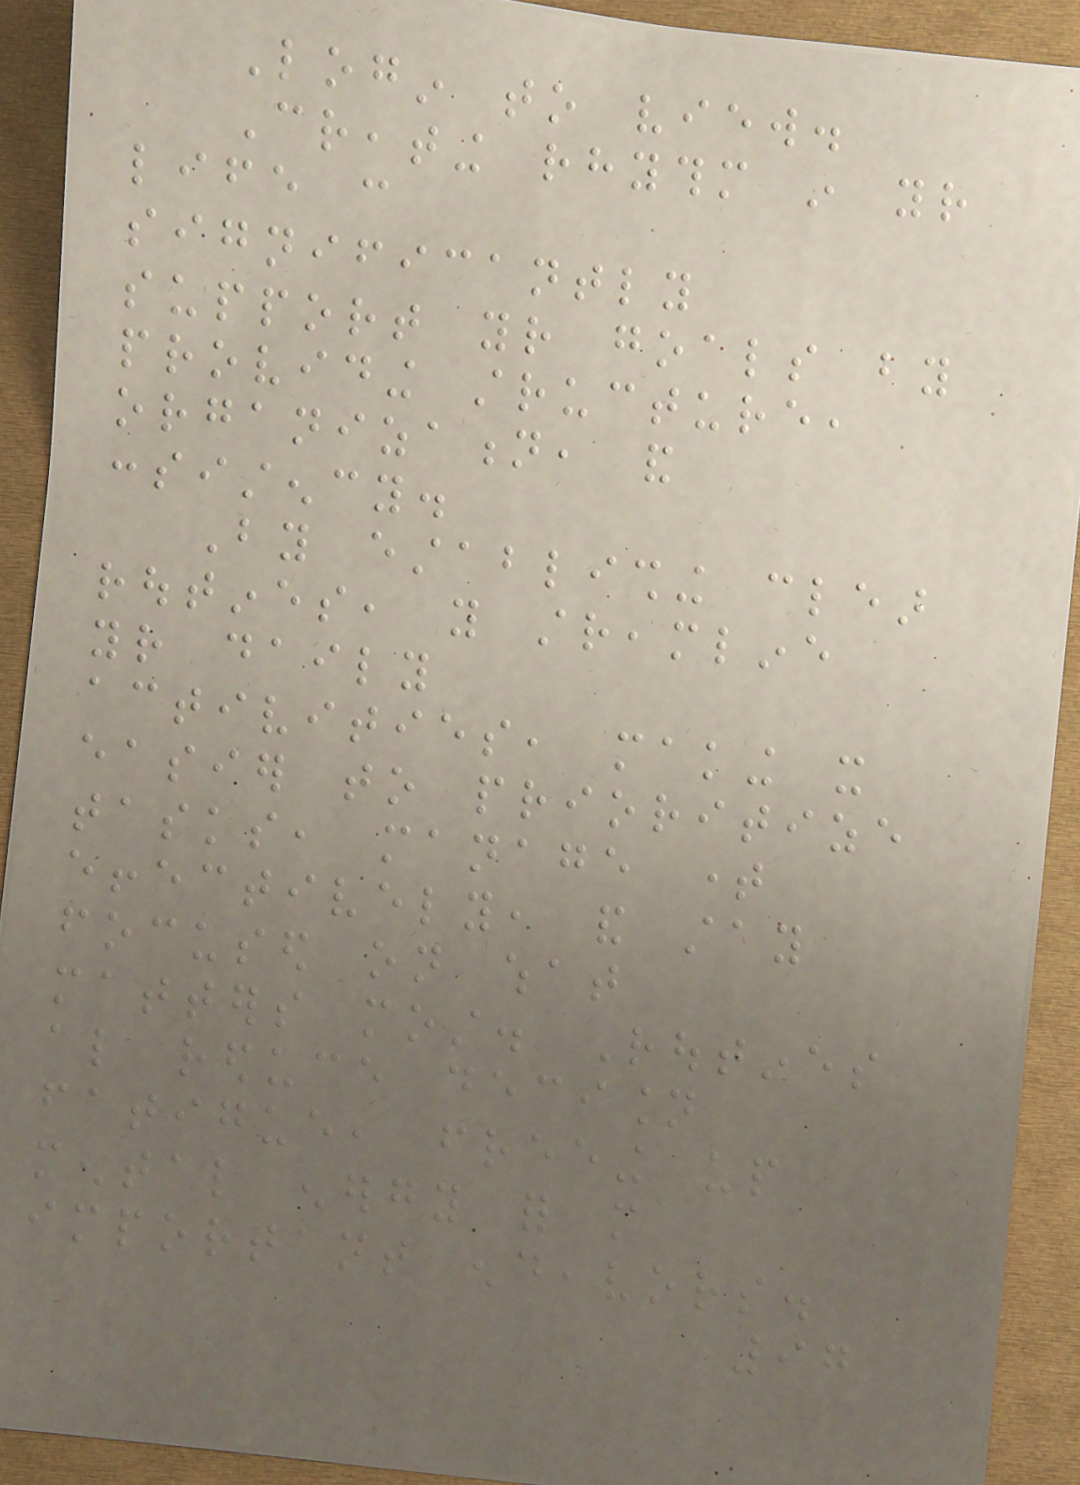Login to view.
Creating rhythm in your
life can
significantly
support your goals by
providing structure,
organization, and
consistency.
By establishing clear
routines, you streamline
your daily
activities, making it
easier to prioritize
tasks, manage time
effectively, and stay
focused on what
matters most. Routines
also reduce decision
fatigue, freeing up
mental energy for more
important endeavors.
97
